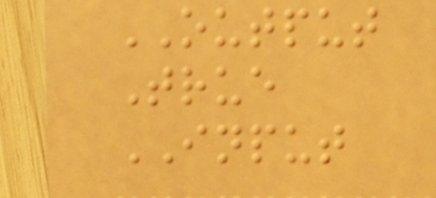OUTPUT
True
INPUT
